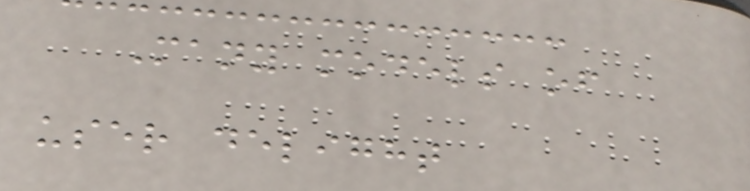Many models of
user delight
